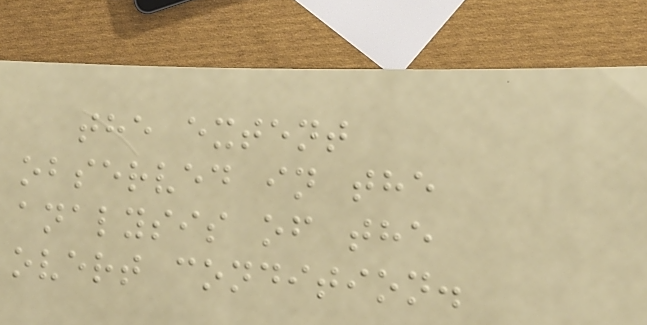the extent
observed in the
analysis of the
overt condition.
